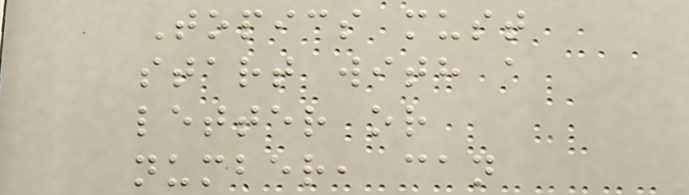Topics must
start with a
letter or
number, can
